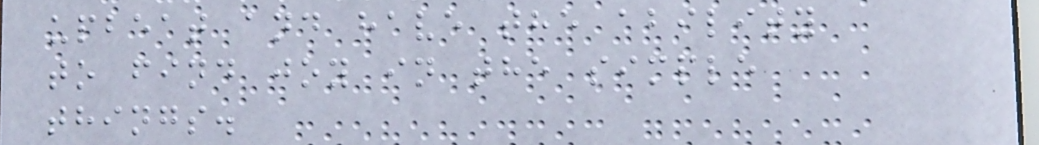upbeat and have the ability
to find joy in the simple
things.
